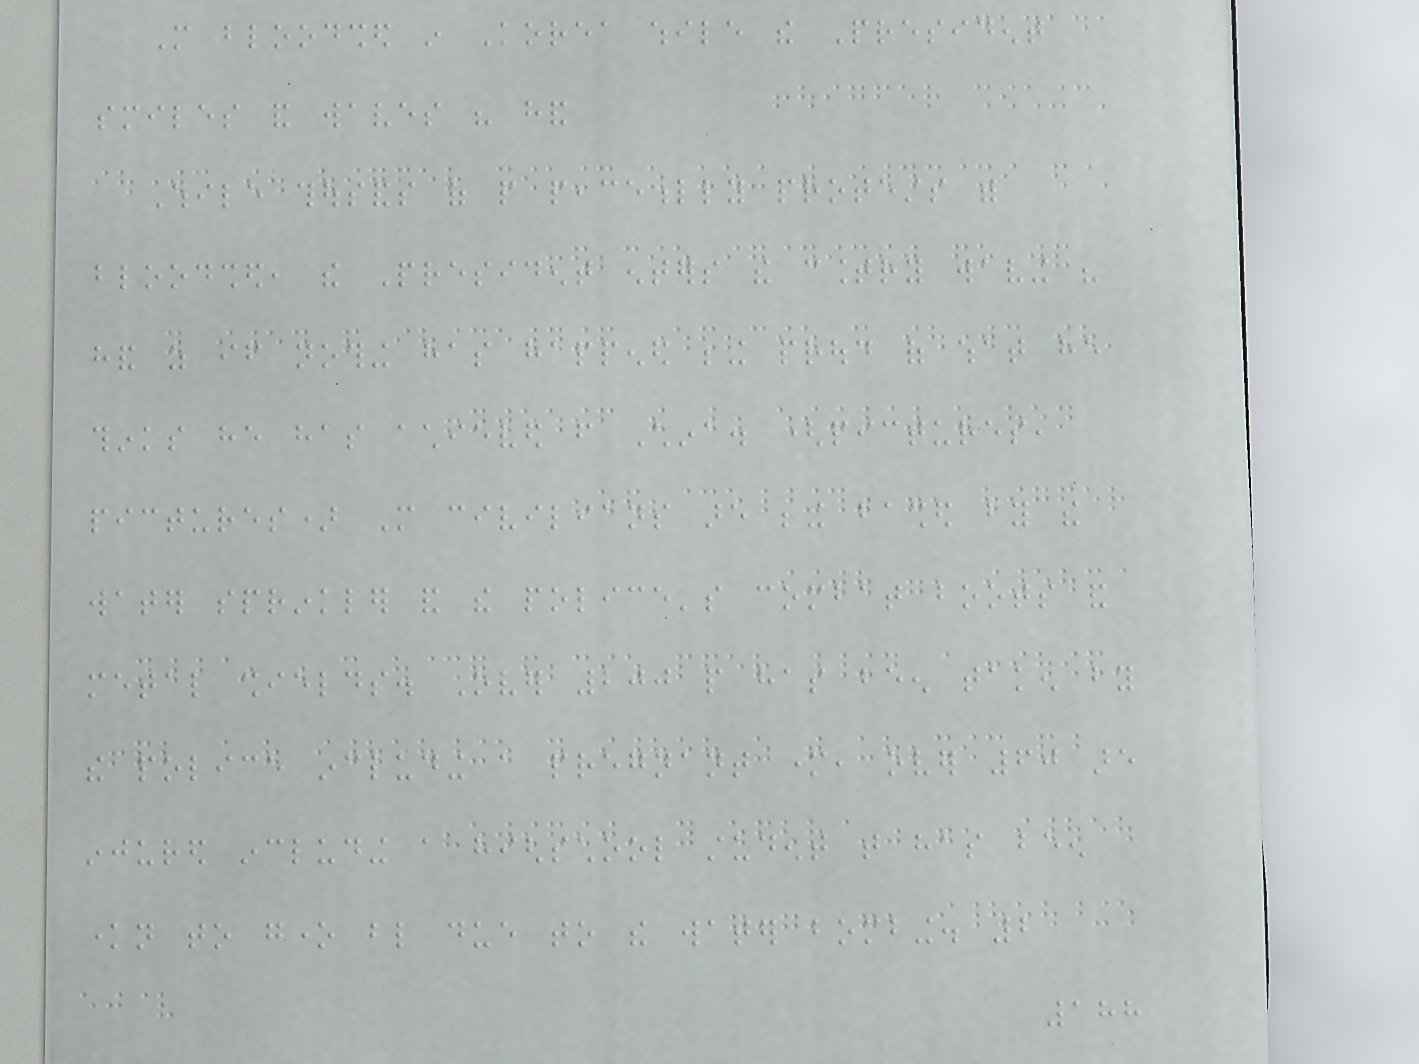More bloodshed in Korea while the President
smiles and waves his hand
While thousands of people peacefully protests with
bloodshed, the President enters the country waving his
hand as if nothing has happened being proud of what he
thinks he has achieved from China. (pictures,
pictures) More civilians are being bashed by the
water sprinkler and the police's combat boots and
metal shields. Over 200 people has been taken by
the police including a pregnant mother, over 60 are
injured including a highschool student that has been
known to gone blind due to the water bombing. 2
188
